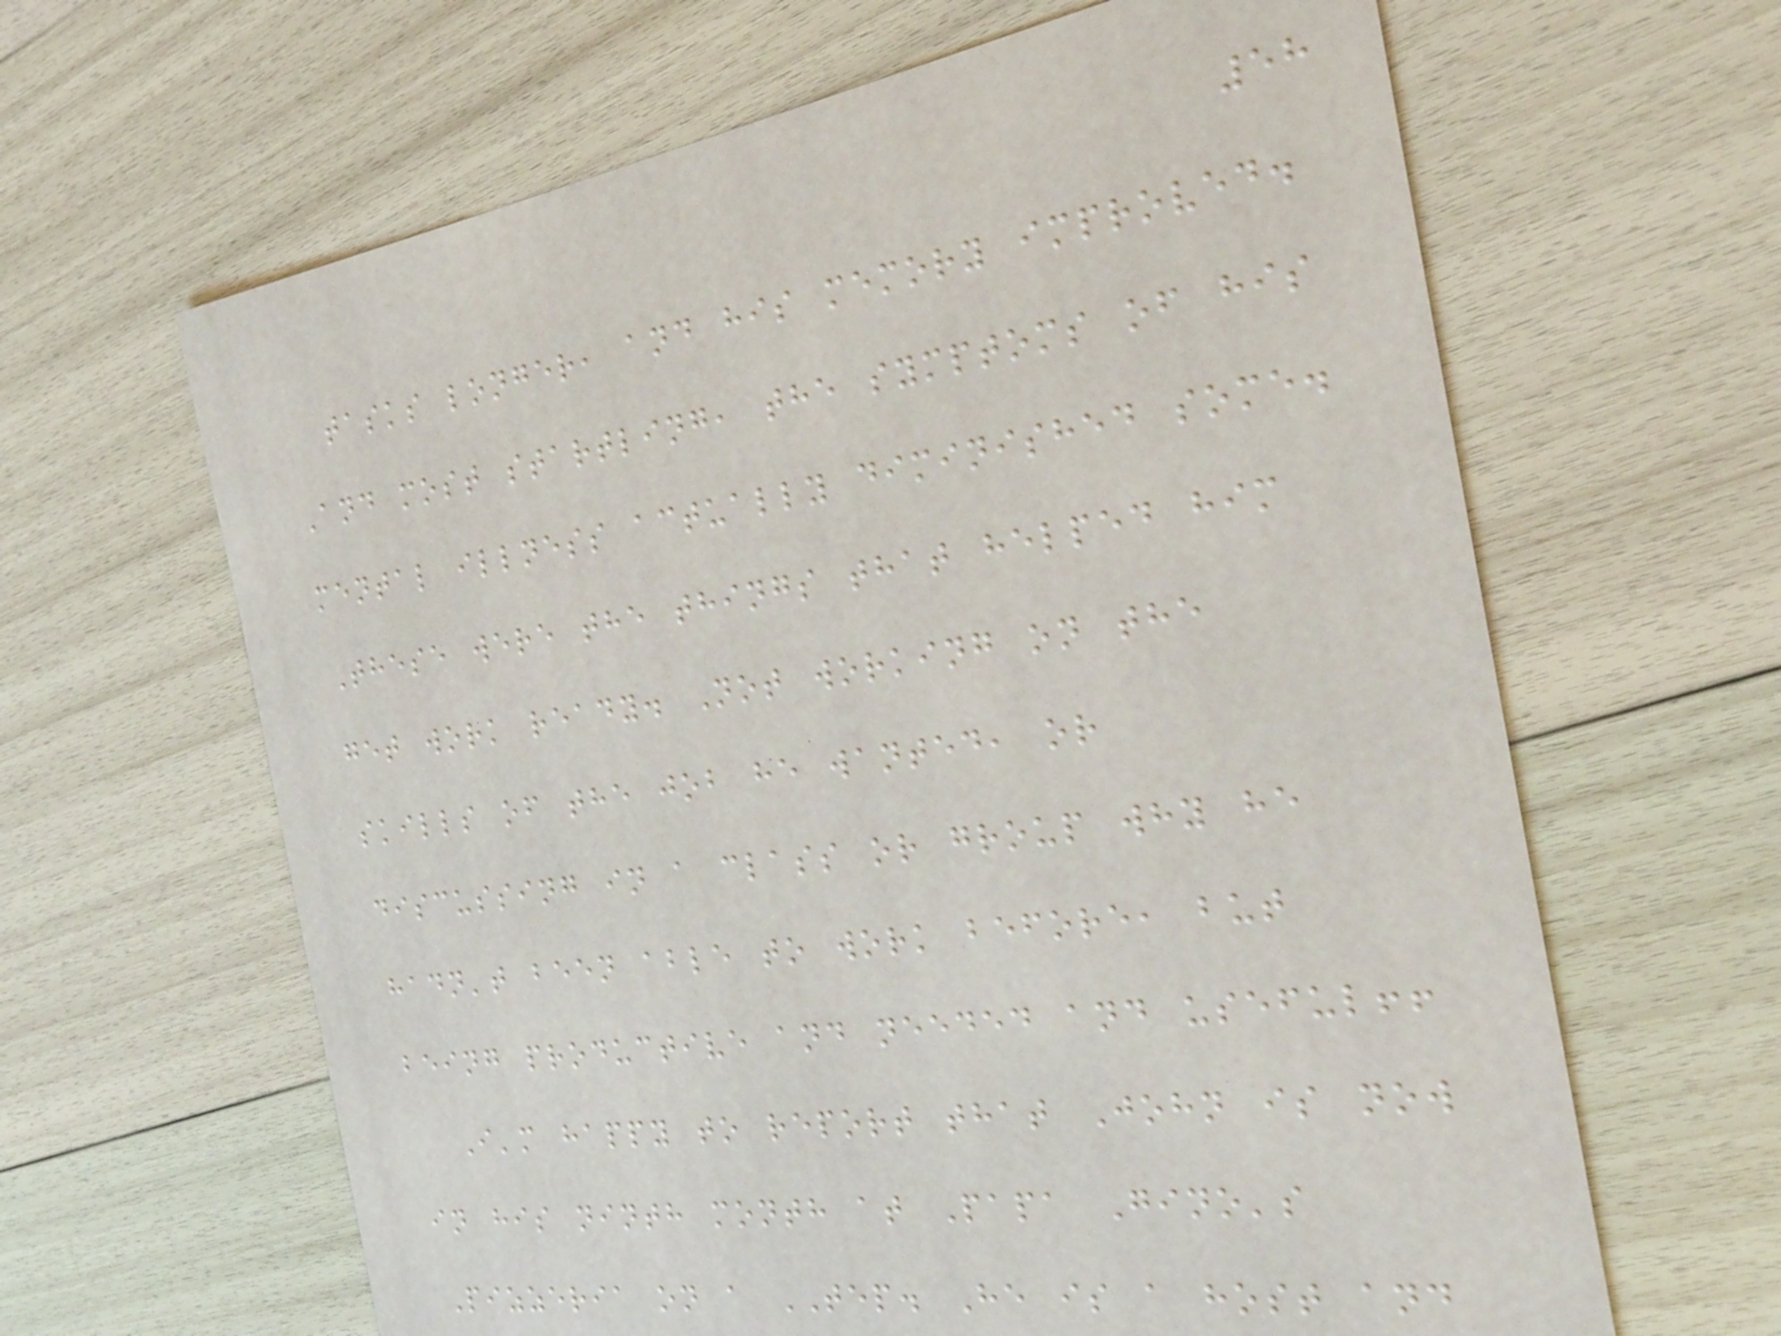58
tasks longer, and his memory improved.
And most startling, the symptoms of his
mental illness actually diminished some.
These were the things that helped him
get work ready. Not working on the
skills of the job he wanted, or
discussing in a class or group why he
hadn't been able to work before, but
being productive and needed and useful!!
I'm happy to report that John is now
in his ninth month at Papa Gino's
Pizzeria on a TEP. He is a host and
